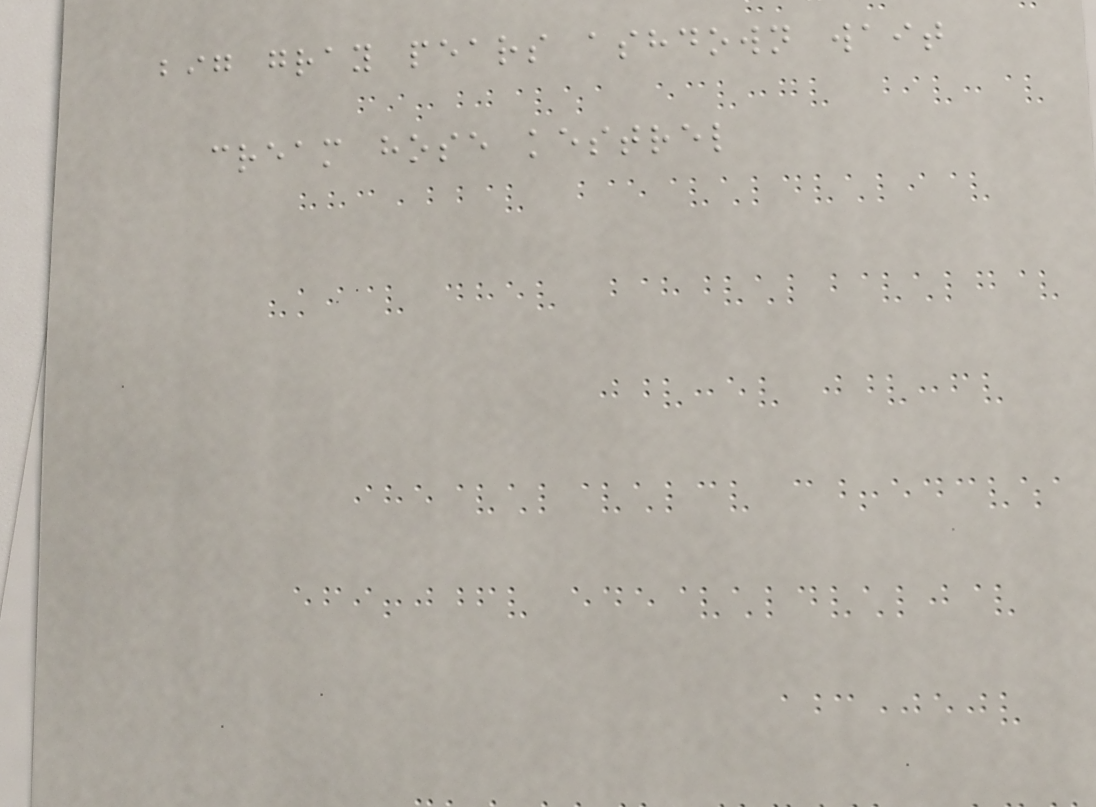big gray pears ashdown wait
cream hose kestrel
